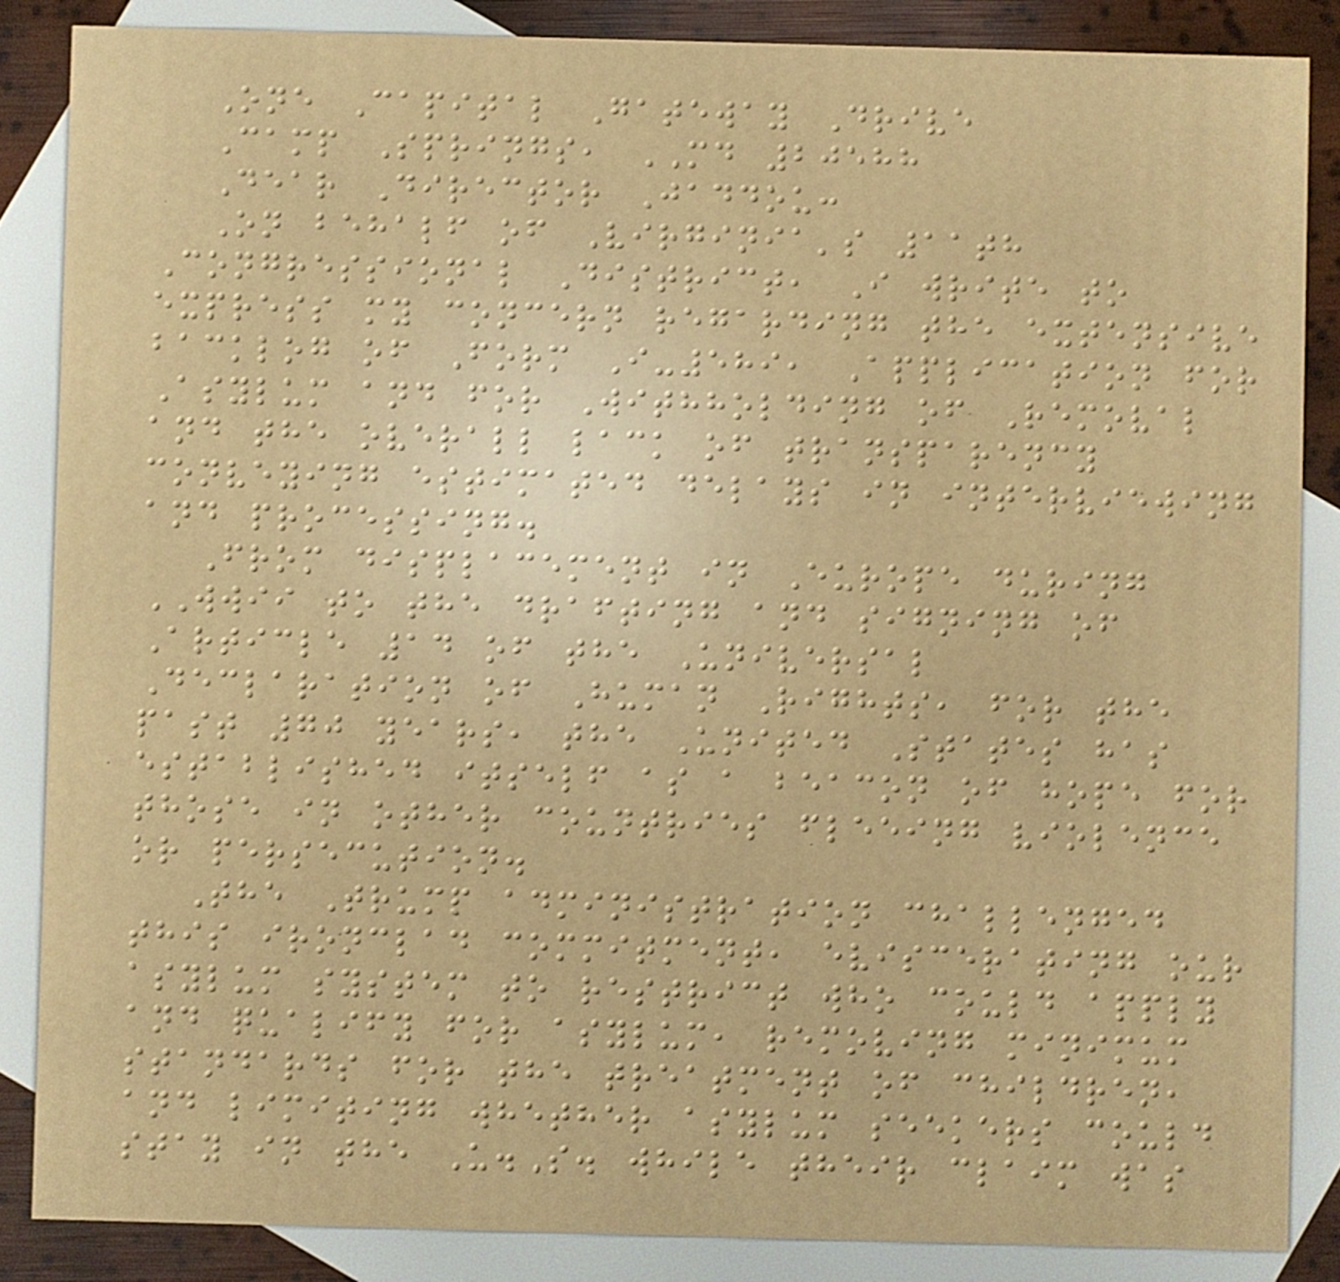One Capital Gateway Drive
Camp Springs, MD 20588
Dear Director Jaddou:
On behalf of Virginia's 11th
Congressional District, I write to
express my concern regarding the extensive
backlog of Form I-589, Application for
Asylum and for Withholding of Removal
and the overall lack of transparency
conveying estimated delays in interviewing
and processing.
From displacement in Europe during
WWII to the drafting and signing of
Article 14 of the Universal
Declaration of Human Rights, for the
past 70 years, the United States has
established itself as a beacon of hope for
those in other countries fleeing violence
or persecution.
The Trump administration challenged
this ironclad commitment, eviscerating our
asylum system to restrict who could apply
and qualify for asylum, removing minimum
standards for the treatment of children,
and limiting whether asylum seekers could
stay in the U.S. while their claim was
